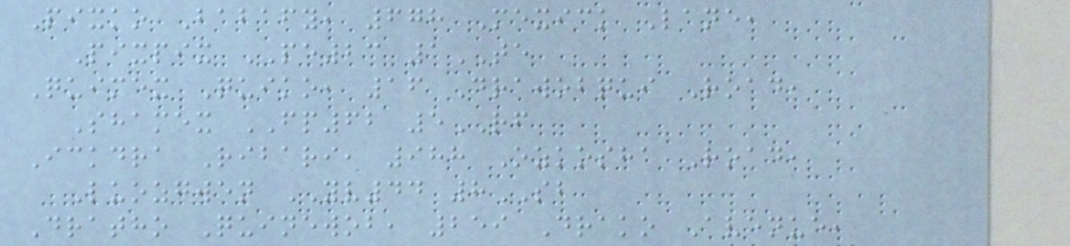Pixko Babafy, 678 Mexick Lane,
Pixpix PE23 1TE
Quimex Quiko, 16 Drawobqui Road,
Shamex FP62 5RF
Ickdra Ribari, 988 Ozkosha Road,
Luozgwen YV44 8SB
Dratho Quinewob, 259 Drako Avenue,
